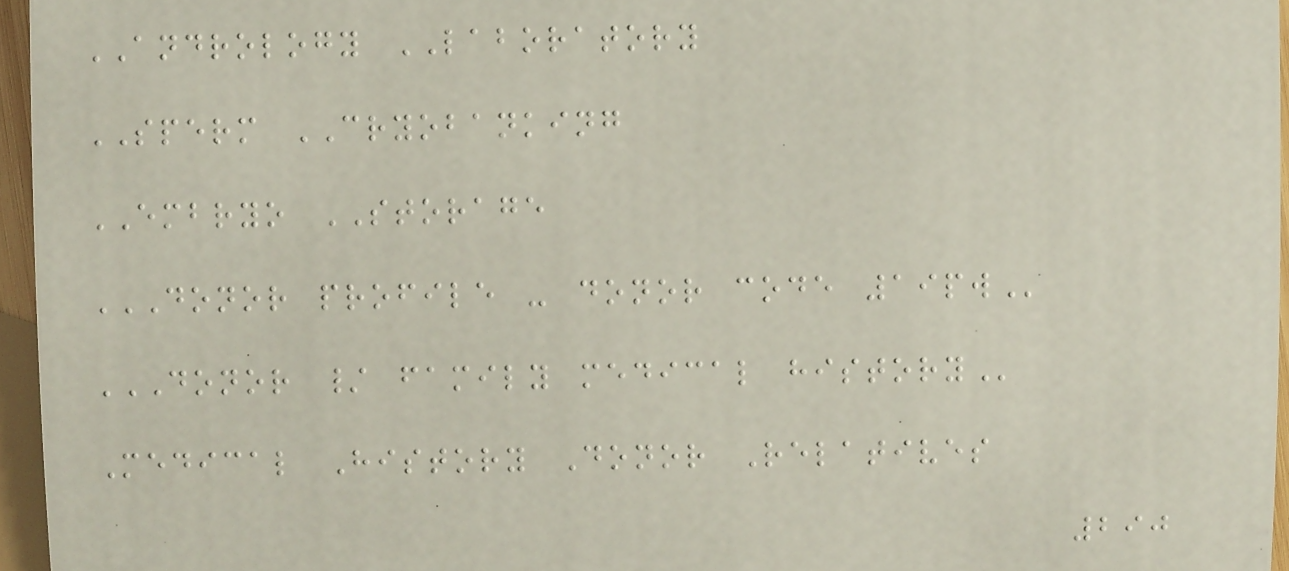ANDROLOGY LABORATORY
SPERM CRYOBANKING
EMBRYO STORAGE
DONOR PROFILE - DONOR CODE 19PW
DONOR / FAMILY MEDICAL HISTORY
Medical History Donor Relatives
290
